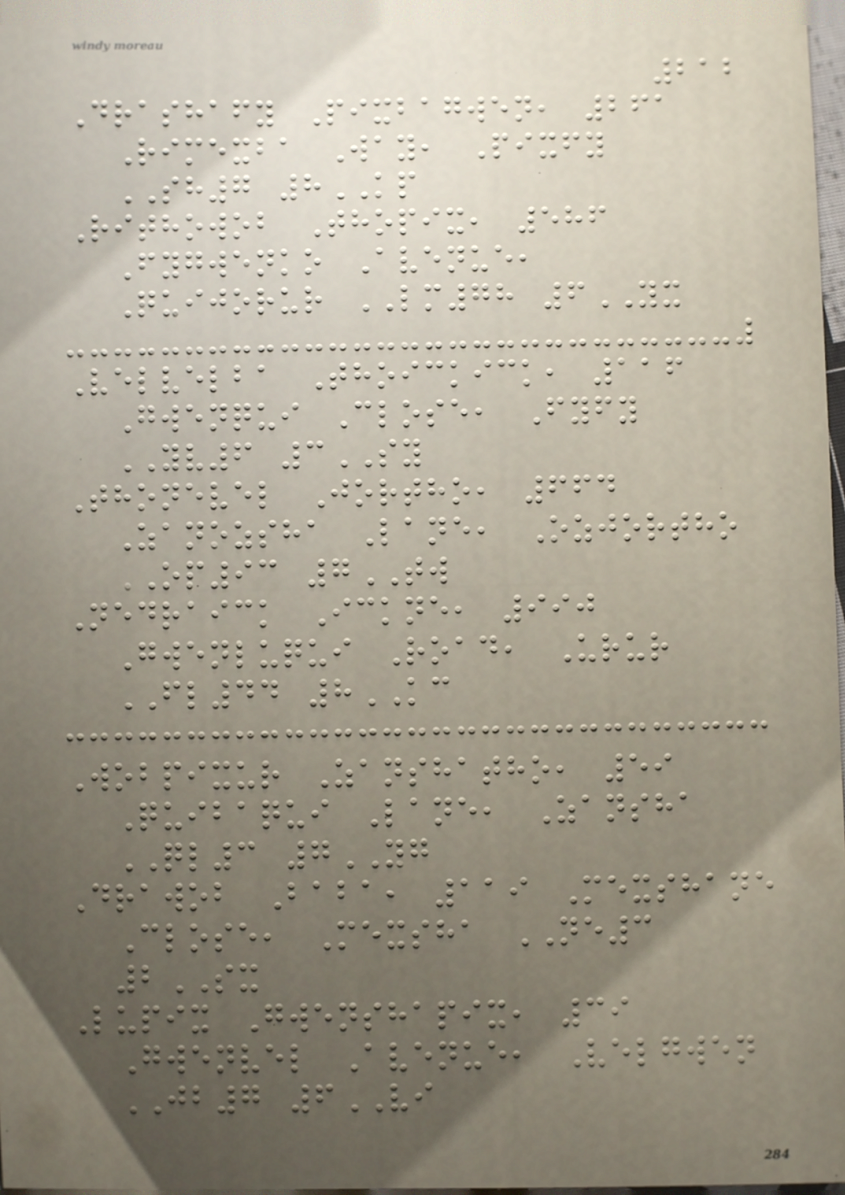212
Drashafy Pixbagwen, 261
Rimexba Way, Pixfy
SH7 8KP
Rithowob Thopix, 586
Fygwenko Avenue,
Quijorur LM78 6YX
Velvelba Thoickick, 116
Gwenqui Close, Fyfy
YV6 3SY
Thonevel Jortho, 664
Zanozsha Lane, Ozjortho
OP93 7TW
Nedraick Ickne, 990
Gwenluqui Road, Urur
FL44 8KC
Wobpixur Zanshatho, 59
Quibaqui Lane, Zansha
QL3 7YG
Drawob Baba, 119 Mexshane
Close, Mexsha NE3
2SX
Lupix Gwenshapix, 39
Gwenvel Avenue, Velgwen
JB7 6VI
